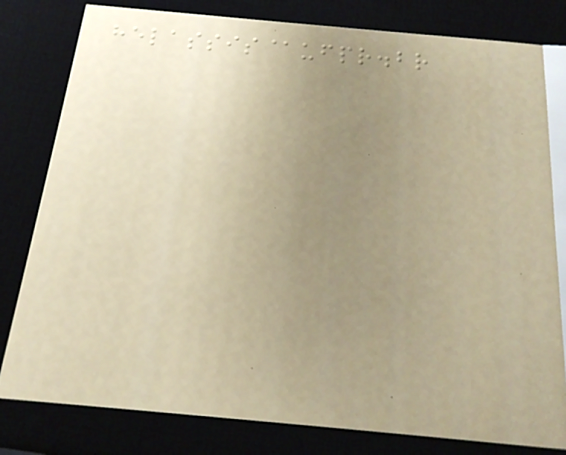helassis@ufpr.br
